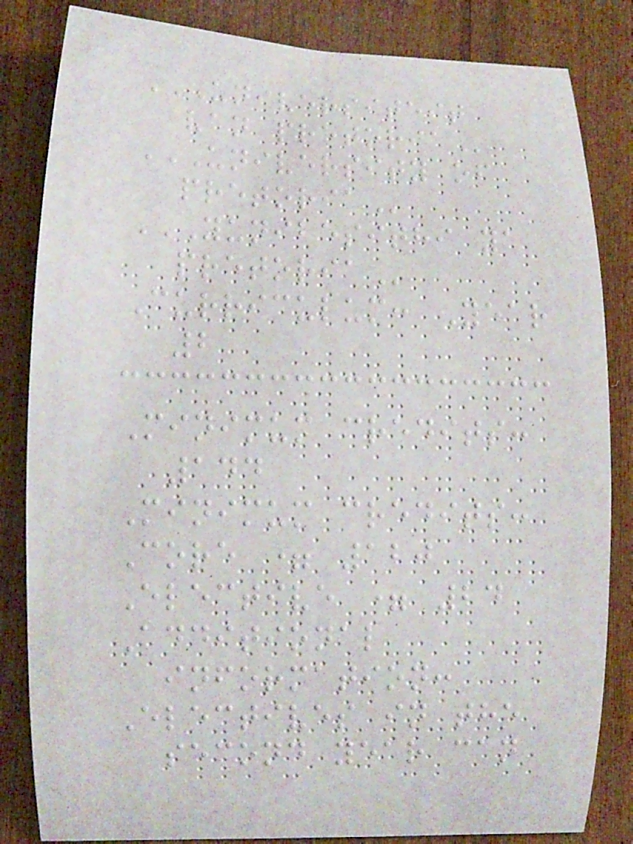UNIVERSITEIT
VAN PRETORIA
UNIVERSITY OF
PRETORIA
YUNIBESITHI YA
PRETORIA
Curriculum: Year
2
Minimum credits:
144
Minimum credits:
Core = 120
Elective = 24
Additional
information:
Electives in the
second year can
